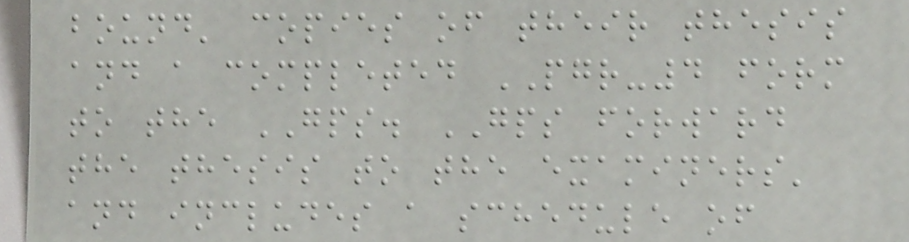bound' copies of their thesis
and a completed PGR-4 form
to the GPS. GPS forward
the thesis to the examiners'
and includes a schedule of
